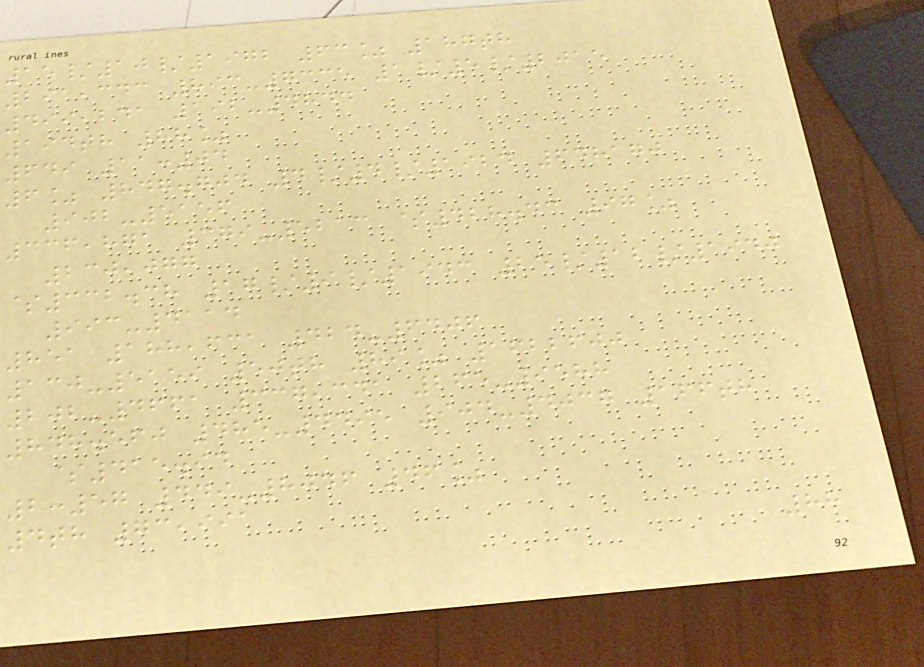15/10/1972 63% 187th
291,343 893-7335 1/5/2015
499,241 192-4844
194th 88%
649 11:04
6% 847.704 4/4/1924 648170
902-5156
336,871 379-5213 $428.43 97%
230,077
$332.38 17/9/1943 25/12/1940
993-4114
851 188,631 424-6406
130-5159 50th 89% 1622600
202-4661 337,341 265-9588
848.560 485-4495 904-4037 166th
$415.94
2:57 449-8046 46%
4th 73,991
88
